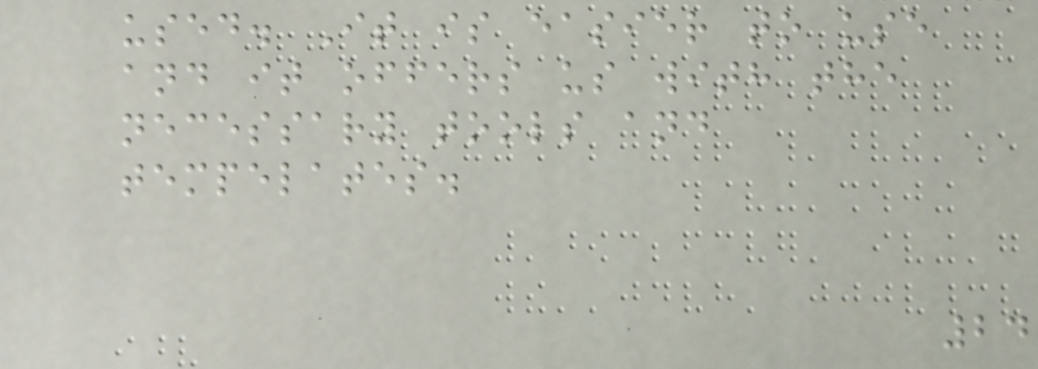used. It is easier to use
and it offers us with the
necessary tools and
tempelates.
24
